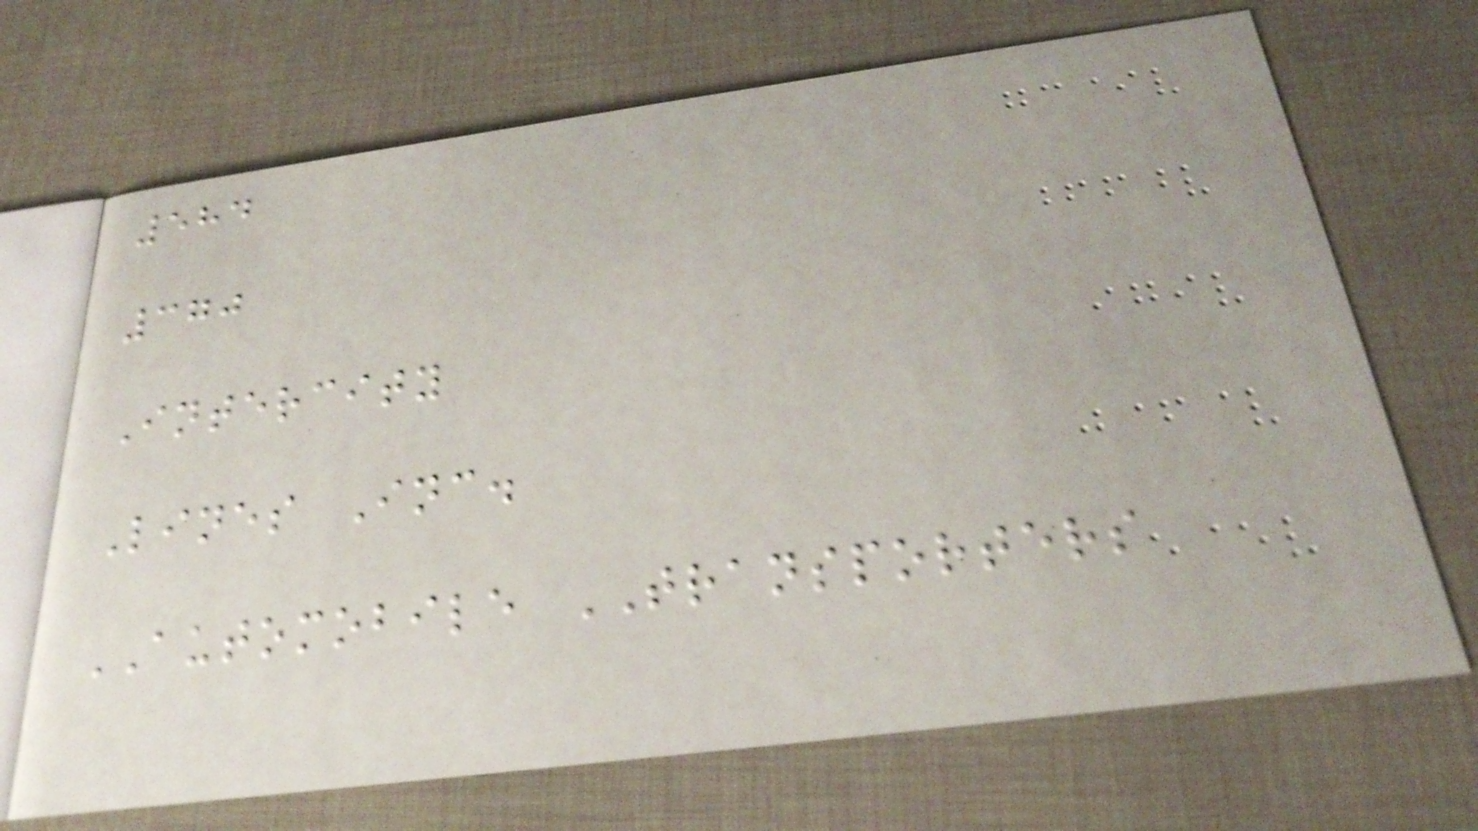584
370
Intercity
Lines Inc.
AUTOMOBILE TRANSPORTERS
